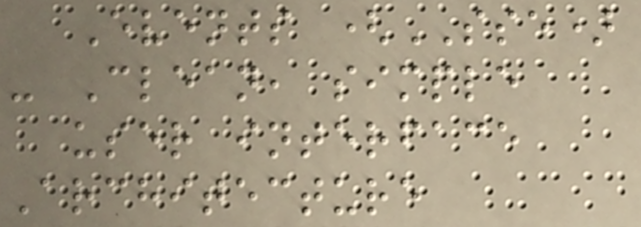Events (SSE)
- Clean, simple
user interface
Architecture
